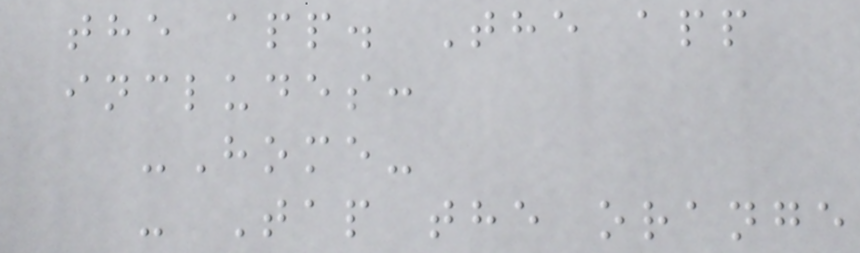the app. The app
includes:
-Home-
- Tap the orange
